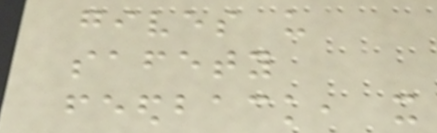gives us
safety
feedback, it
